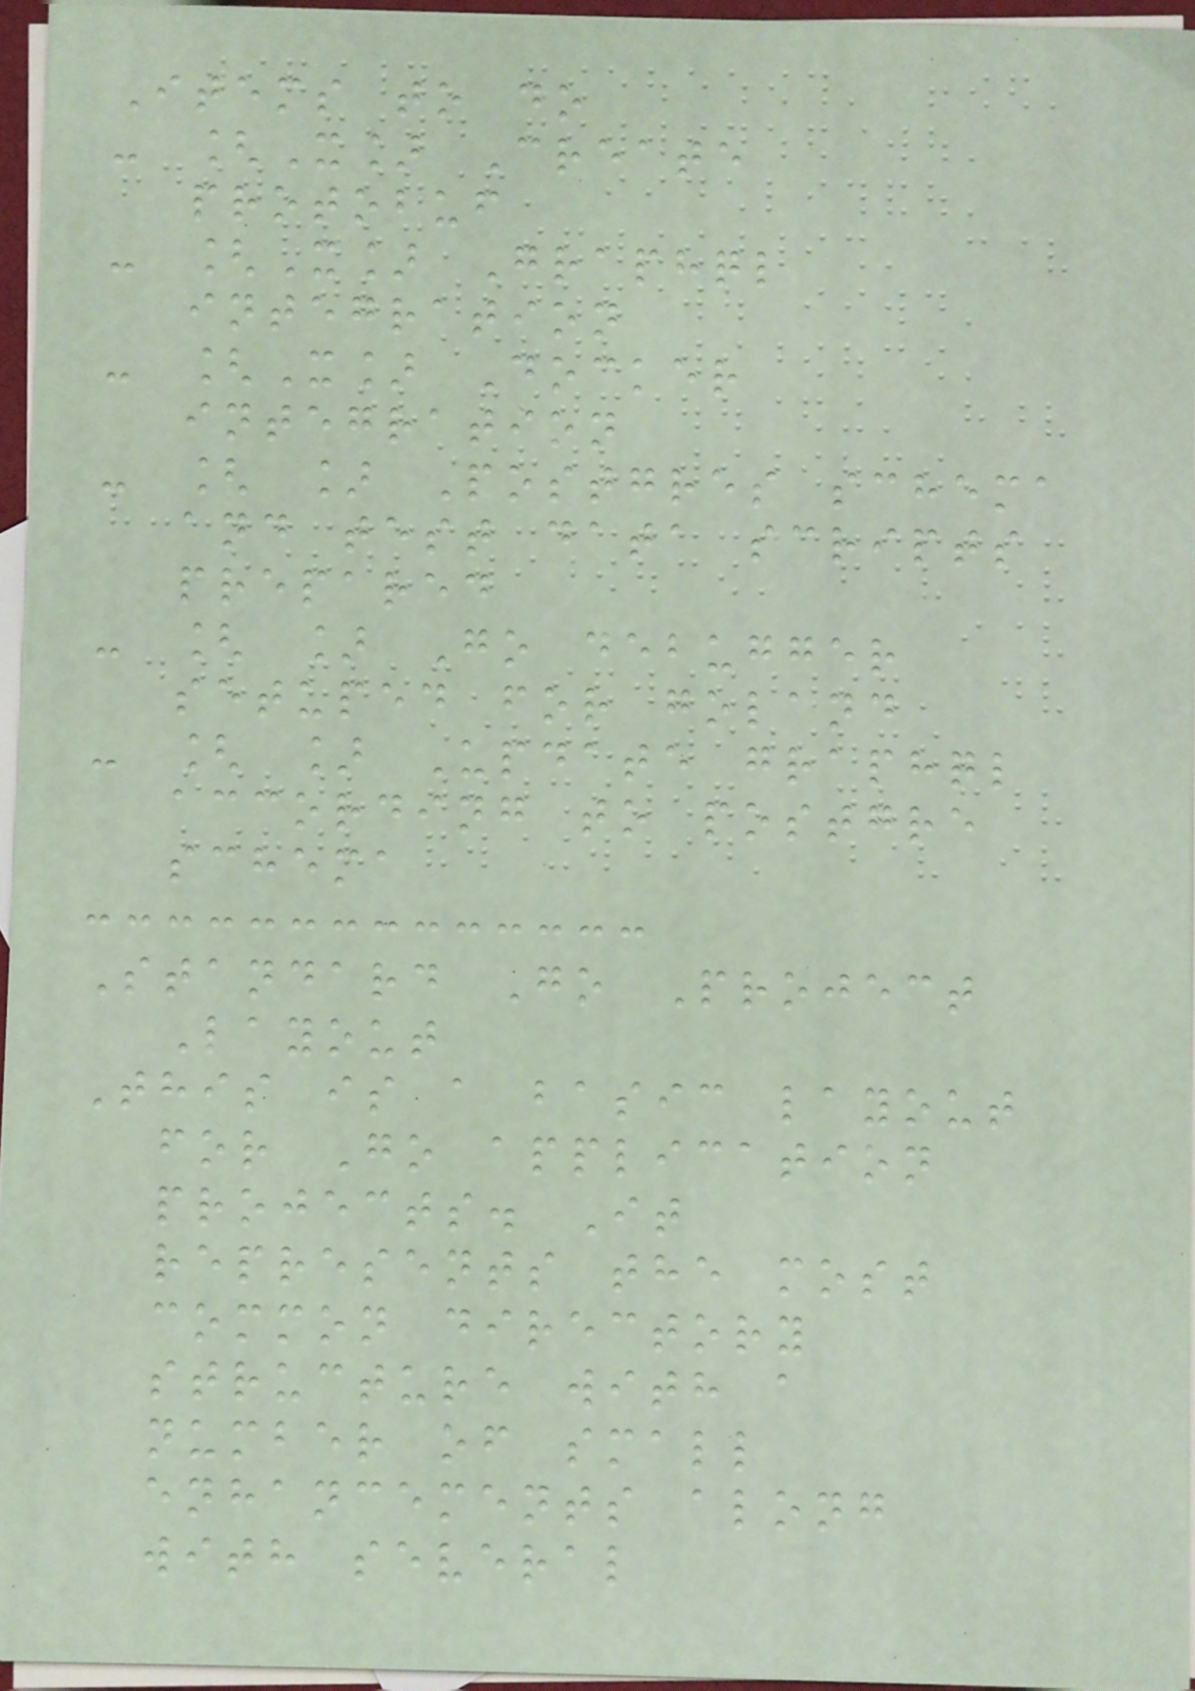Items to do
- [X] Create
protobuf
- [X] Graphql
integration
- [X] Docker
integration
- [ ] Postgres schema
and test data scripts
prepared
- [ ] Go debugger
setuped for goland
- [ ] Update graphql
according to postgre
schema
Standard Go Project
Layout
This is a basic layout
for Go application
projects. It
represents the most
common directory
structure with a
number of small
enhancements along
with several
